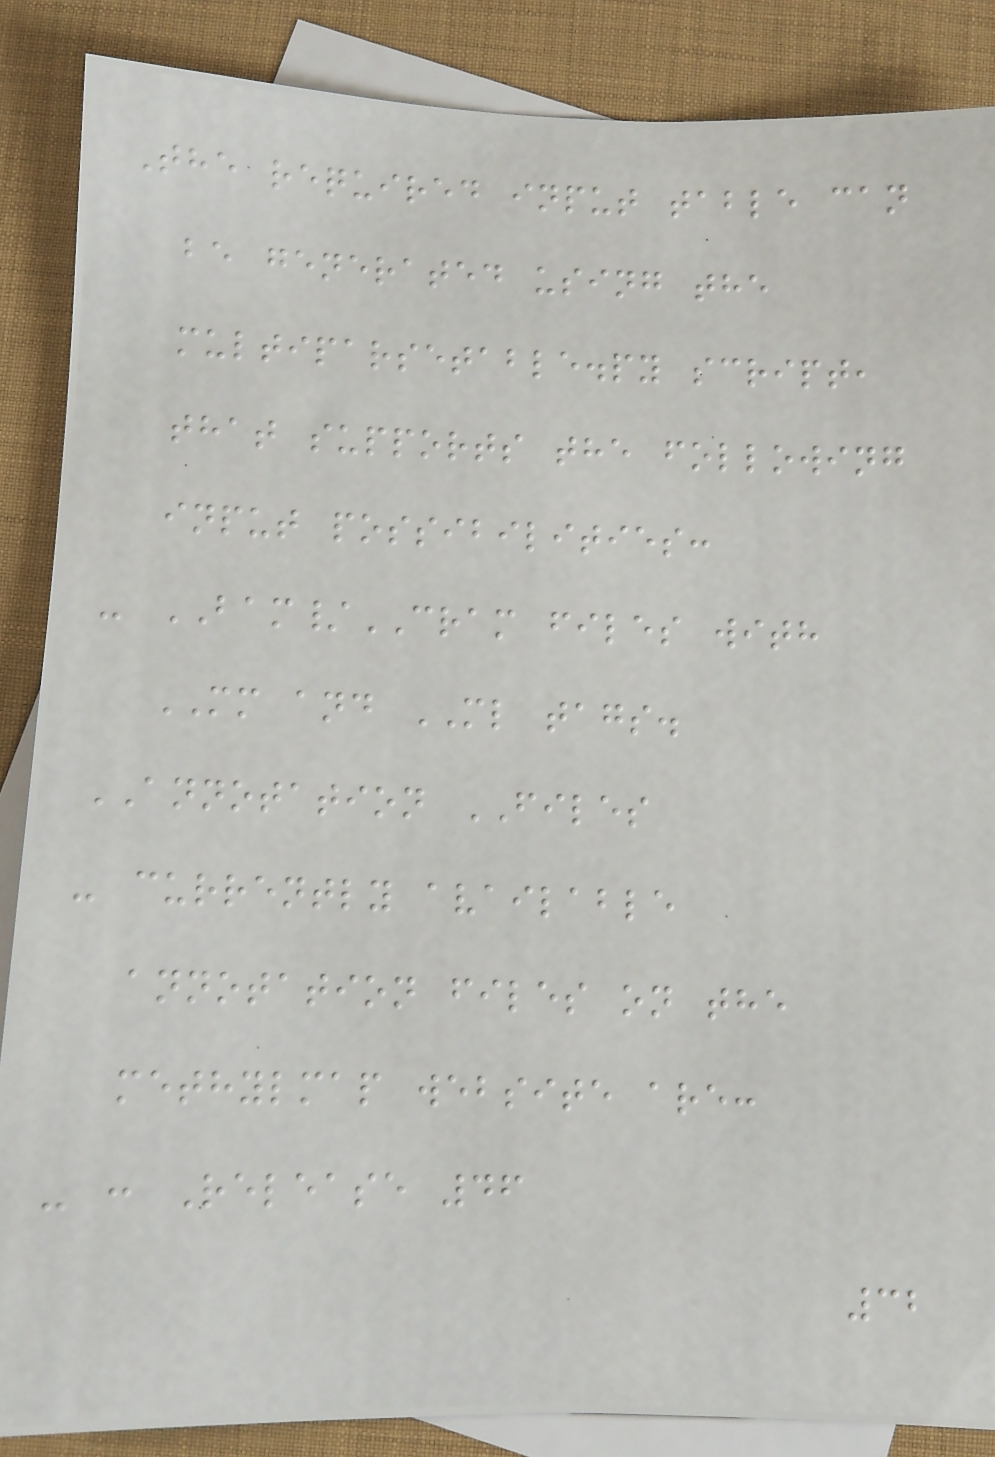The required input table can
be generated using the
multiparsetable.py script,
that supports the following
input possibilities:
- BAM/CRAM files with
MM and ML tags.
ANNOTATION FILES
- currently available
annotation files on the
methylmap website are:
- : Release 46
32
